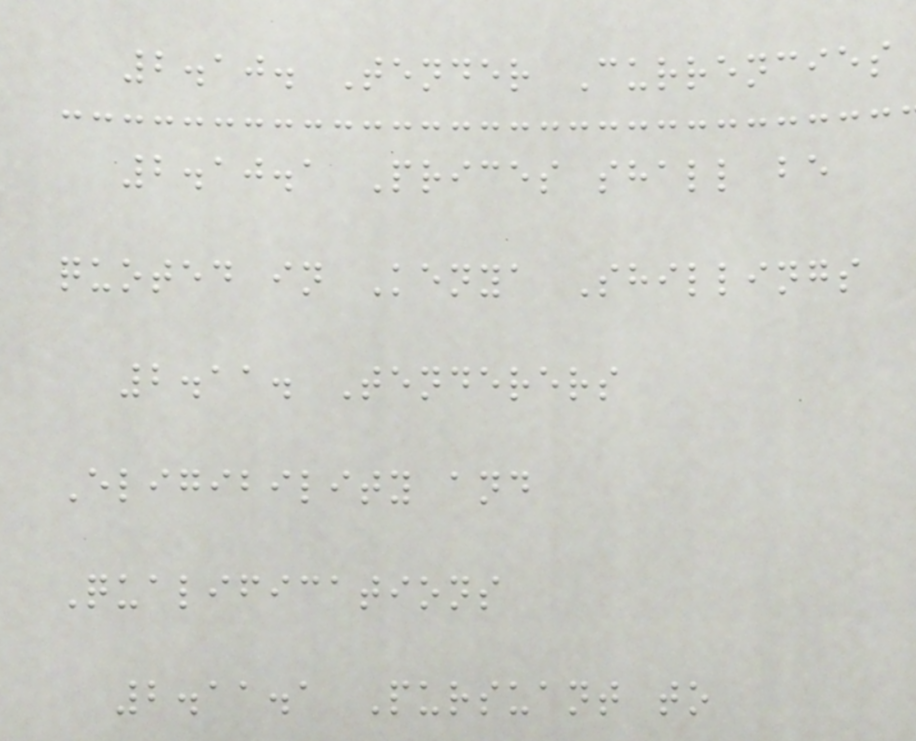2.10. Tender Currencies
2.10.1 Prices shall be
quoted in Kenya Shillings
2.11. Tenderers
Eligibility and
Qualifications
2.11.1 Pursuant to
